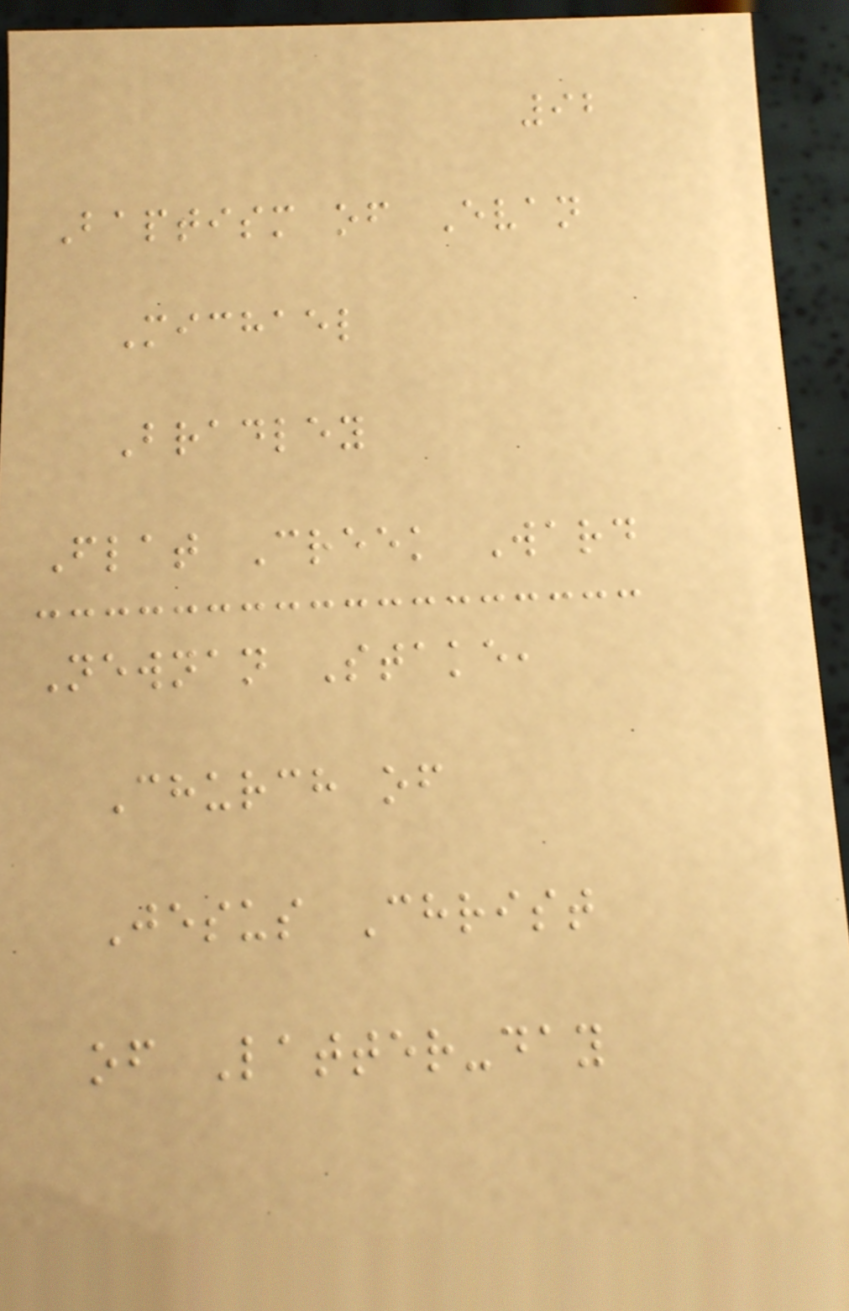92
Baptism of Evan
Michael
Bradley
Flat Creek Ward
Newnan Stake,
Church of
Jesus Christ
of Latter-day
